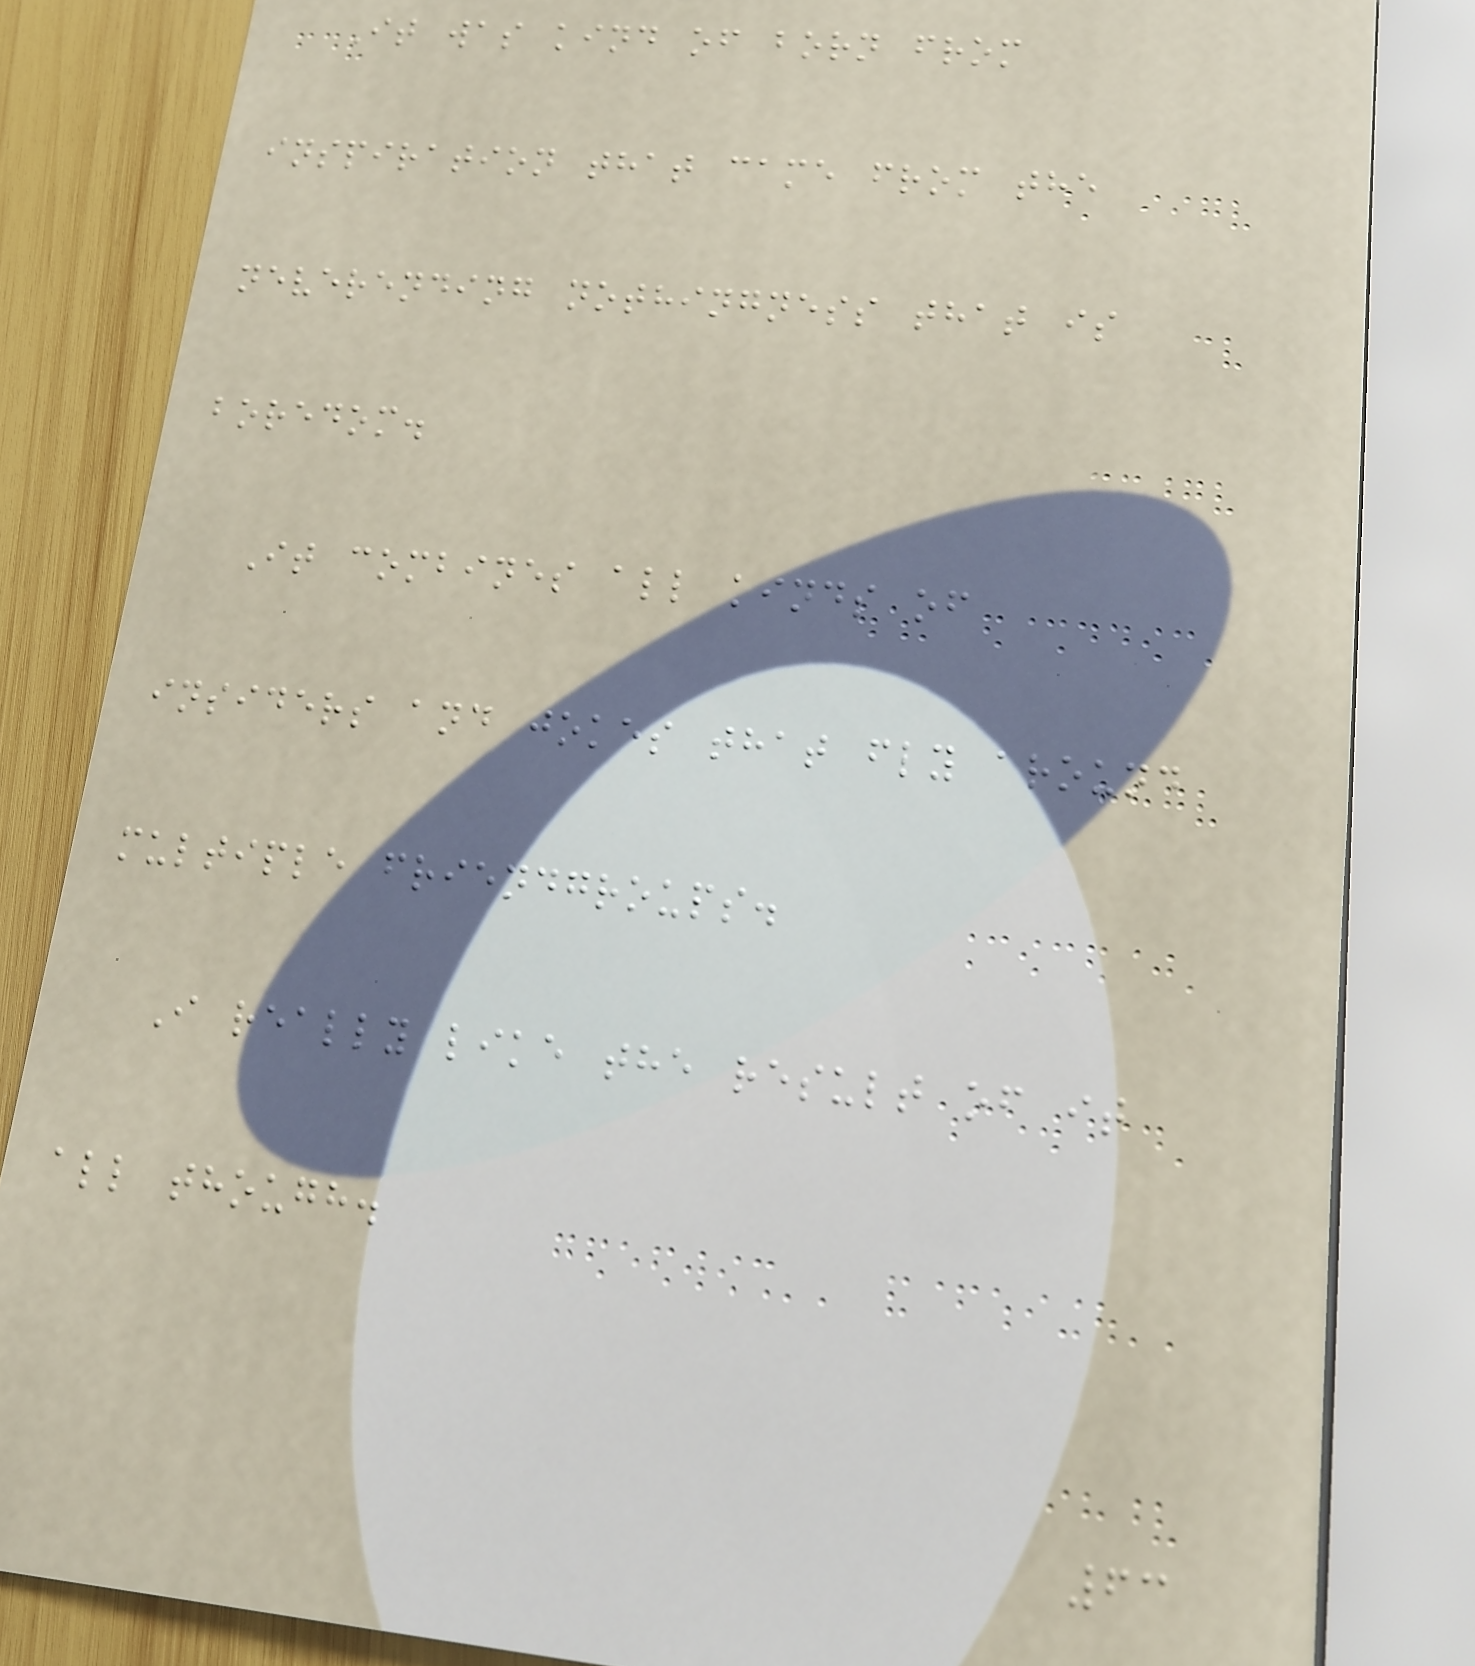It was kind of born from
inspiration that came from the
neverending nothingness that is
boredom.
It combines all kinds of
insiders and jokes that fly around
multiple friendgroups.
I really like the result of it
all though.
63
